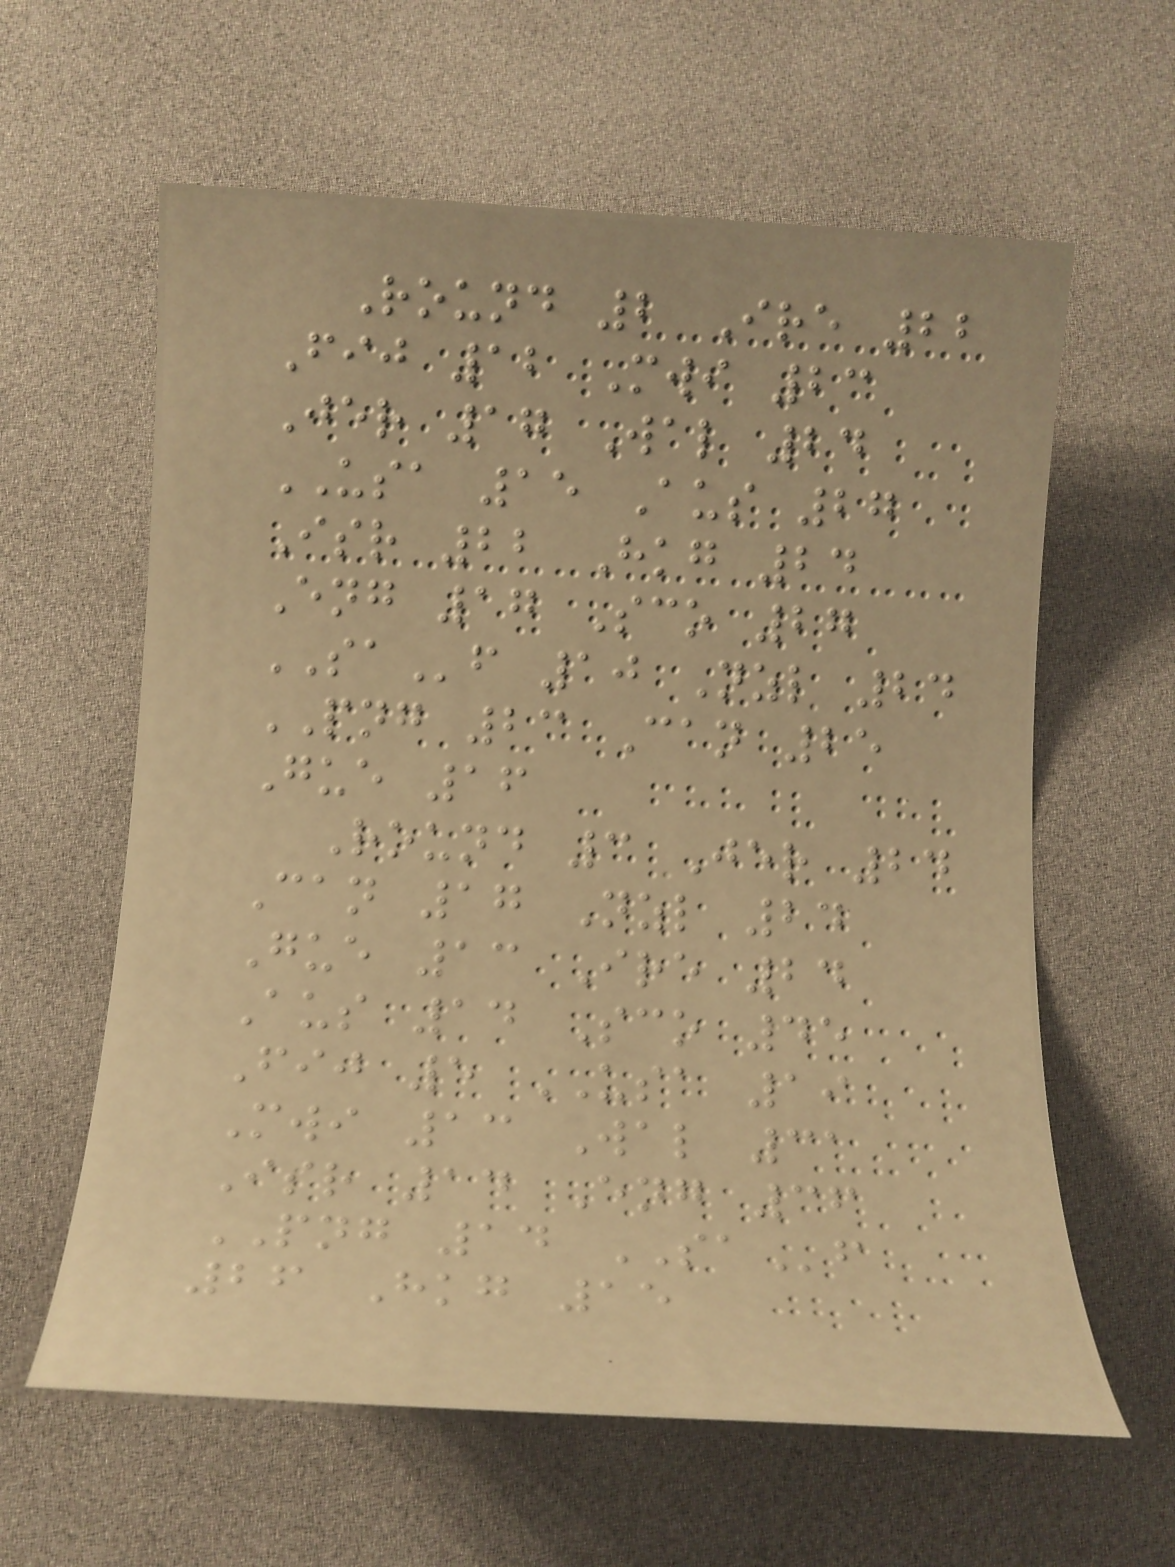Round 2 Ire 22
Fij 12 Mwi 23
Jer 17 Wal 24
USA 15 Aus 27
Isr 22 Hkg 24
Eng 17 Sco 27
SAf 10 Nzl 24
PNG 23 Can 25
Gue 16
Round 3 Jer 24
Can 17 Nzl 24
Gue 13 Ire 24
Aus 14 Sco 45
Fij 5 USA 19
Mwi 13 Wal 31
Isr 14 Eng 36
PNG 14 SAf
26 Hkg 15
